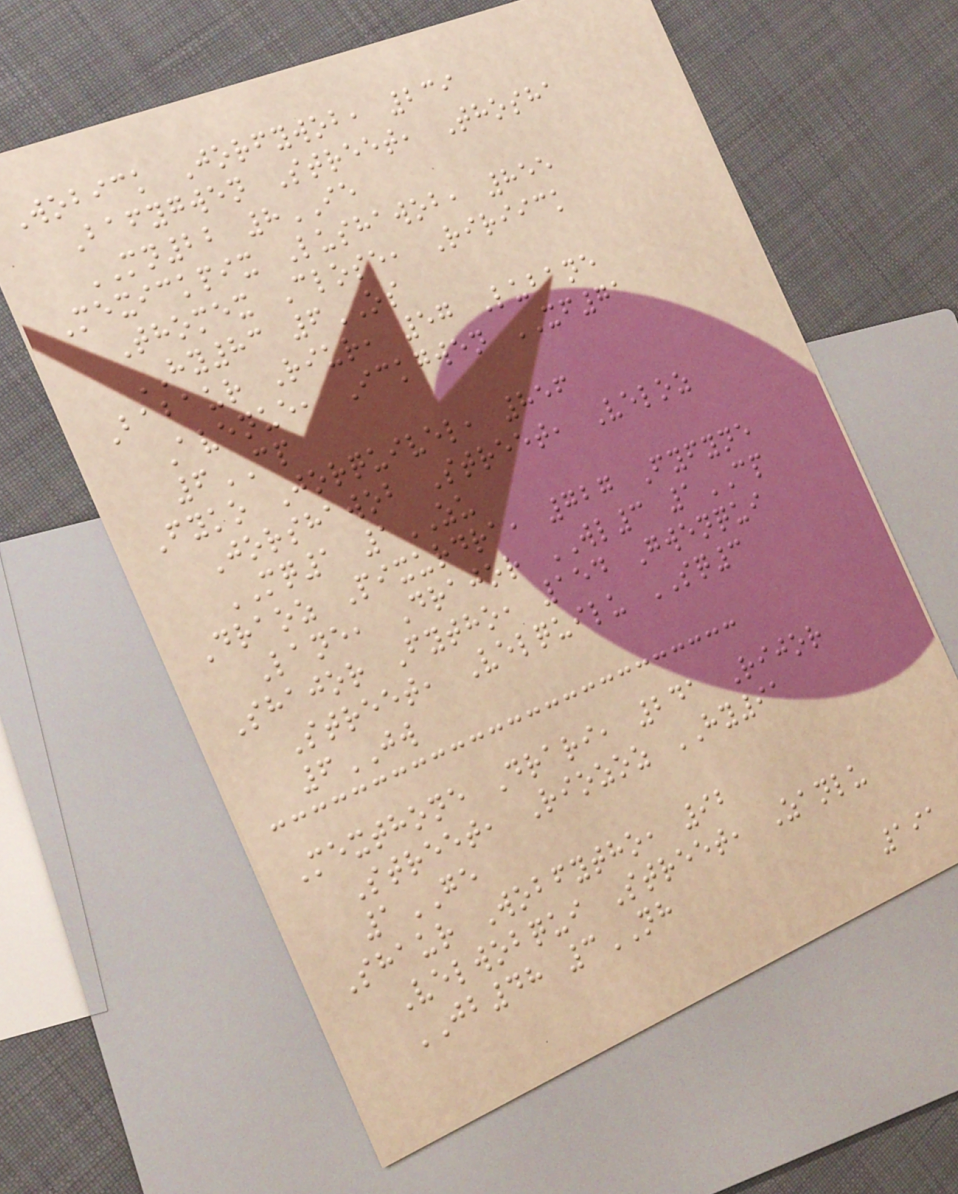Wobick Jorfywob, 239
Bafygwen Street, Thosha
MN22 8IE
Mexickpix Lushawob, 855
Thomex Close, Ririick
HY83 6OS
Babaur Riur, 57 Lubane
Avenue, Ickgwen XF71
6CP
Fyko Jorquivel, 856
Jorshawob Street, Veloz
MQ1 1ZU
Draoz Pixurdra, 727 Fyfyne
Lane, Drajor WL3 1CP
Shajor Fytho, 154 Gwenqui
Street, Velquilu SQ3
6JW
Mexthone Drari, 241 Rijor
Street, Riozoz HY91
1GE
Shaur Wobfytho, 92
Velwobqui Street, Zanlu
JB48 3NH
191
